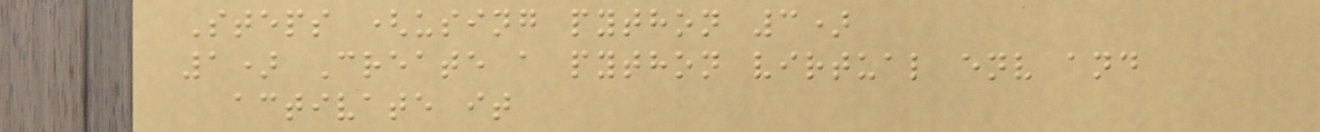Steps (using python 3)
1) Create a python virtual env and
activate it
